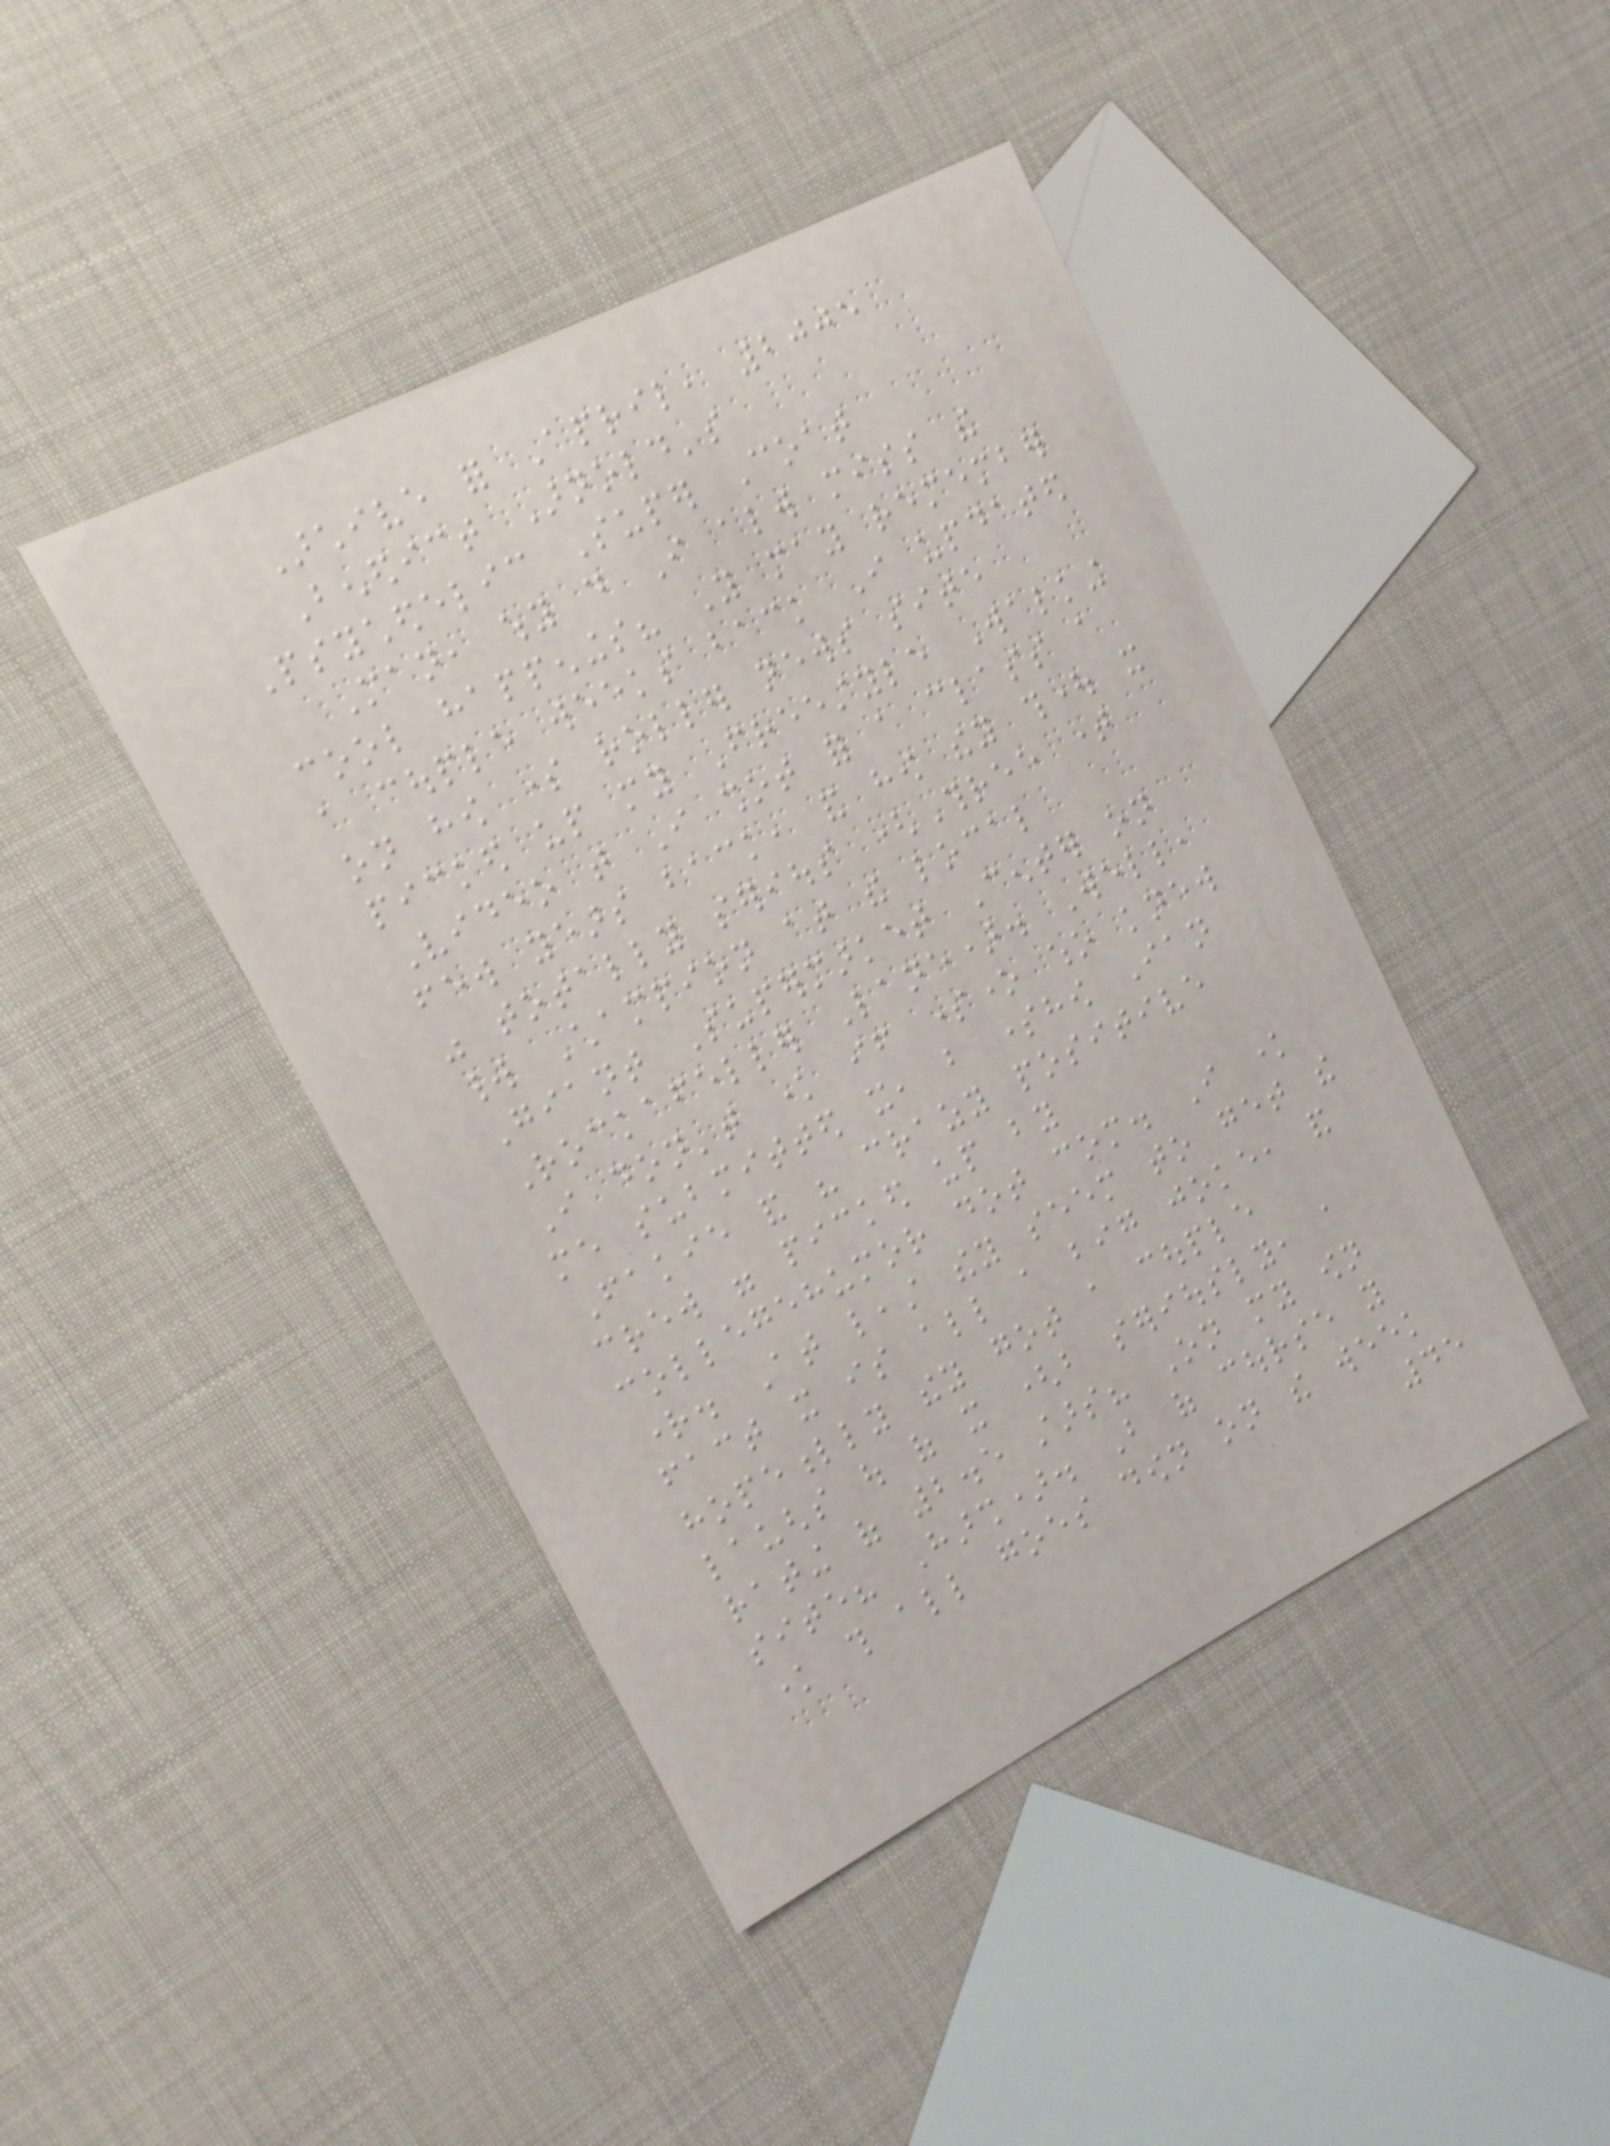Archive for April, 2005
Benedict Arnold's
Psychedelic Super Coat
Man, why do I always miss the
cool happenings? You may remember
a couple weeks back I updated
on how some roller news site
picked up my Freestyle Walking
Video that I shot for a class a
few years back, and how they thought it
was totally serious (Three time
world Champion at the local
Giant Supermarket Center on
Rockafeller Lane). Well,
I don't know if someone who knew
me submitted it, but somehow Ian
Fakie and his crazy positive
crew were picked up by
collegehumor dot com. I know
right. At least they seem to get the
fact it is all a big joke, and
hopefully they got a couple
laughs out of it (but seriously, a
rating of 2.5 stars? On my own
site? Harsh). But of course you
know this all goes down on the week
45
